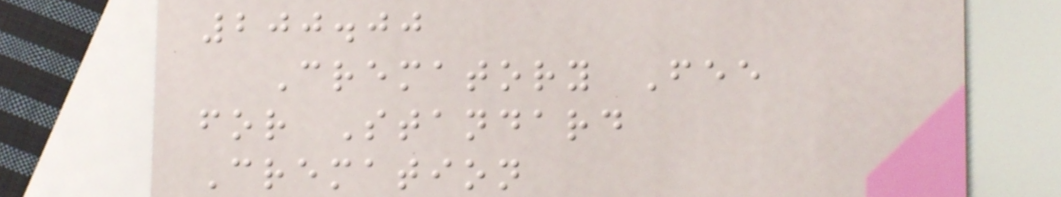200.00
Crematory Fee
for Standard
Cremation
